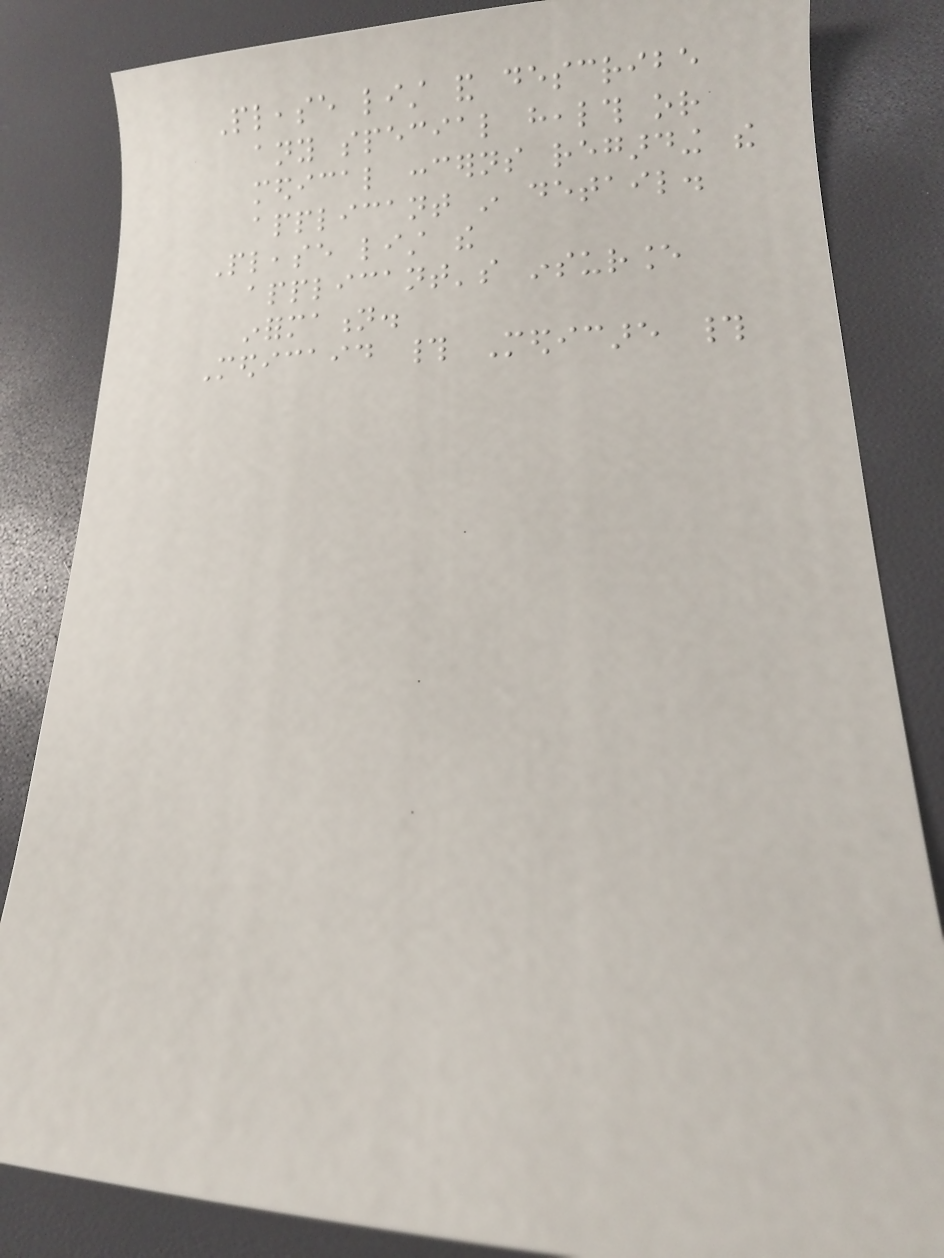Please list and describe
any special health or
medical concerns regarding the
applicant in detail.
Please list the
applicant's insurance
information.
Medicaid # Medicare #
